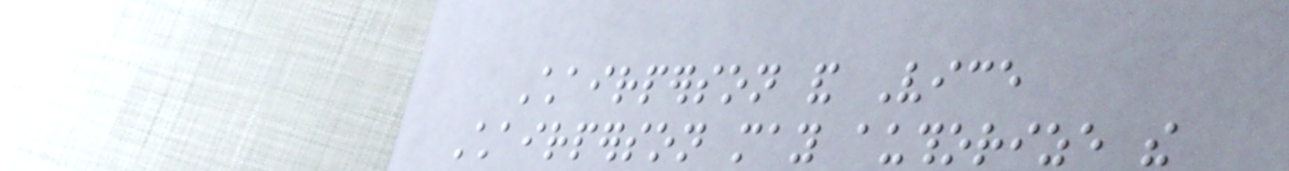Chairperson and Vice
Chairperson may authorize the
